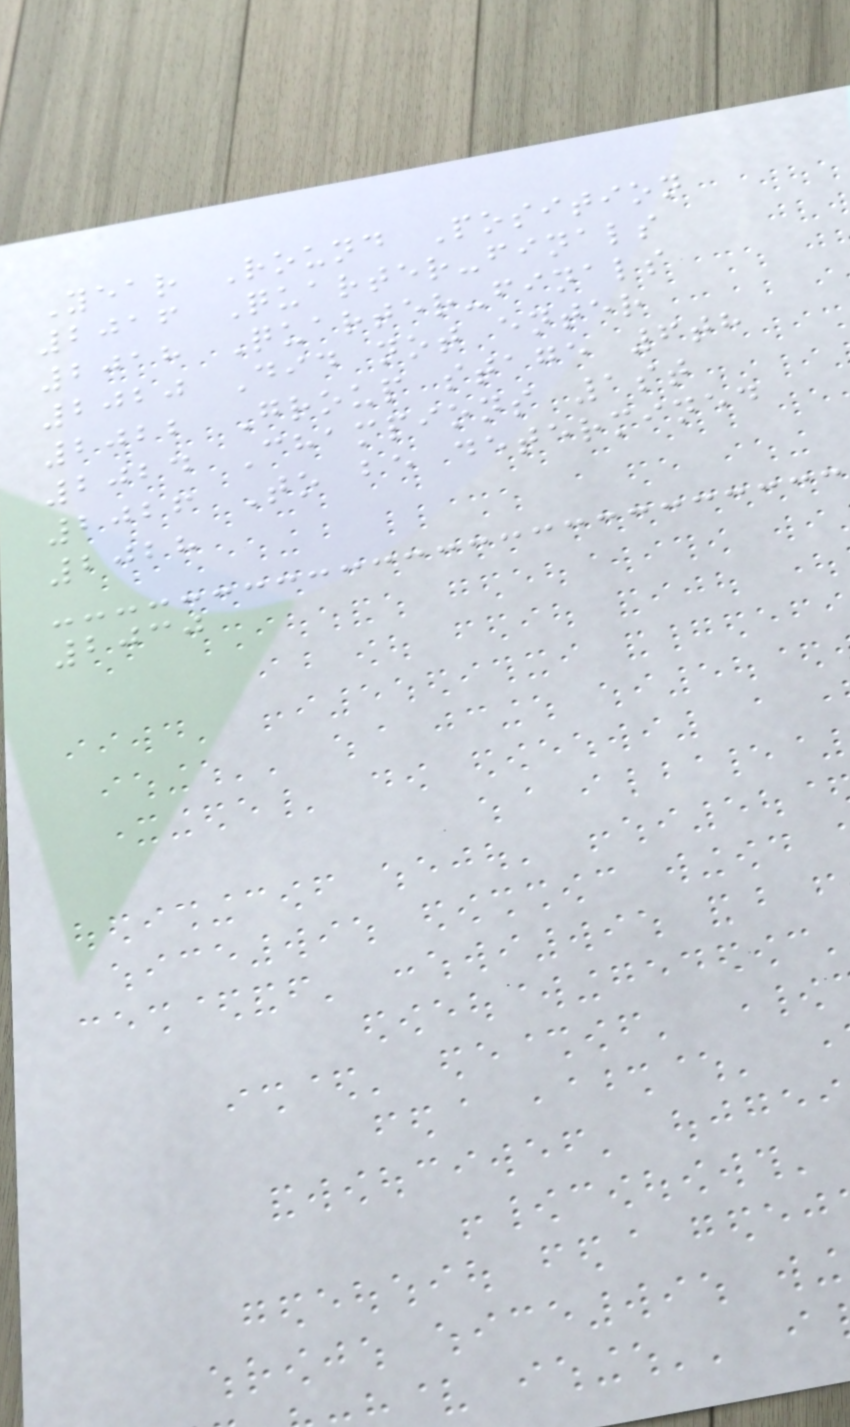Year Round Position
2016 Quarter-finals
2018 Quarter-finals
2020 Did not enter
2022 Group stage 6th
2024 Champions 1st
2026 To be determined
2028
2030
